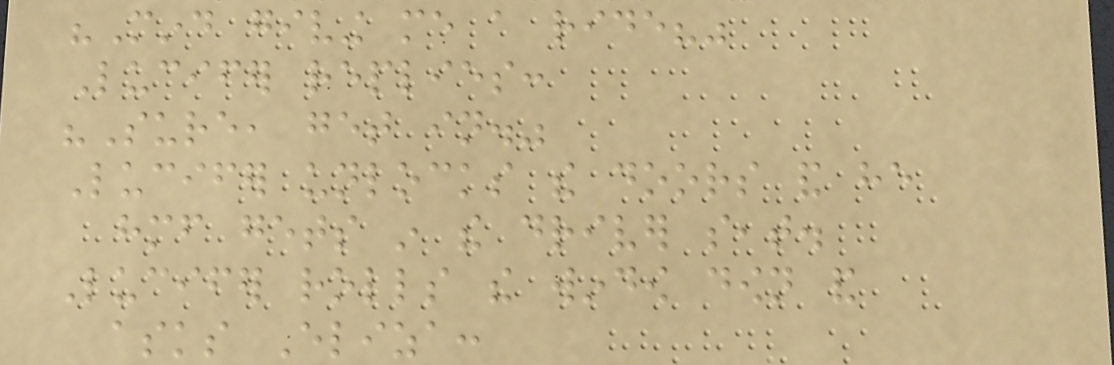"Mind giving me a ride?"
Lucifer replies:
"Sure, get in."
Lucifer unlocks the doors and he
himself gets in the driver seat.
Lucifer rolls the window down and
asks Eliza:
